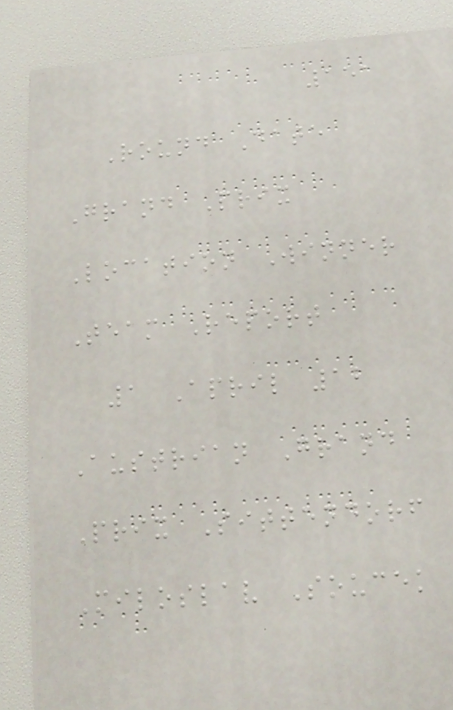151
Round Date
Grand Prix
Location Winner
Team Report
1 April 12
Austrian Grand
Prix Sittendorf
Miloslav Soucek
